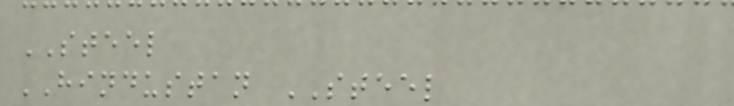STEEL
HINDUSTAN STEEL
